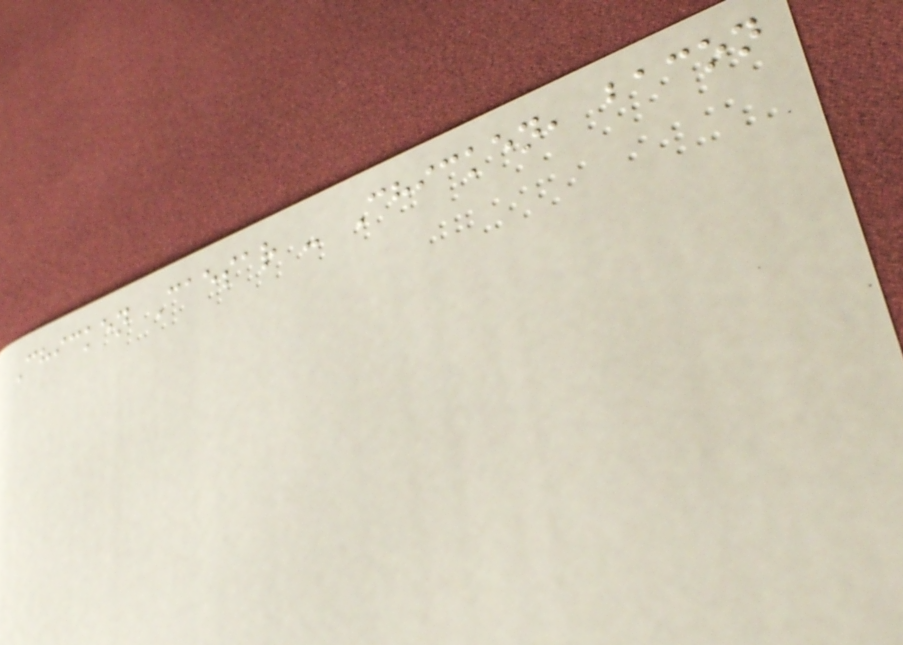Chicken Caesar - Chicken, bacon
